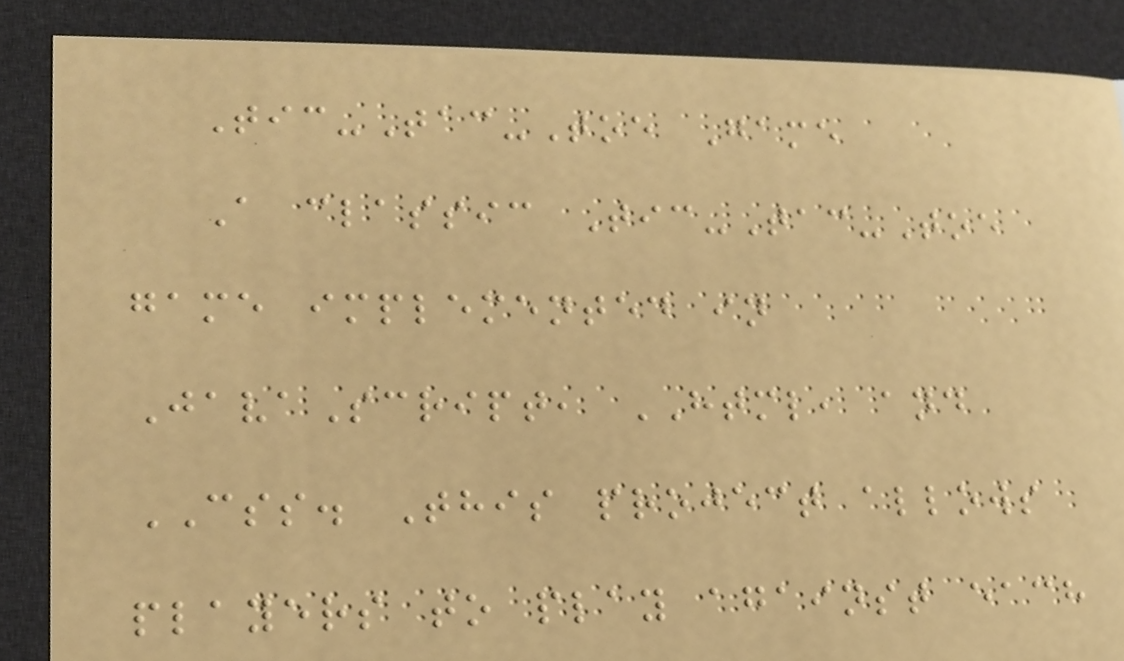Tic-Tac-Toe Game
A classic Tic-Tac-Toe
game implemented in
JavaScript, HTML, and
CSS. This project allows
players to play against each
